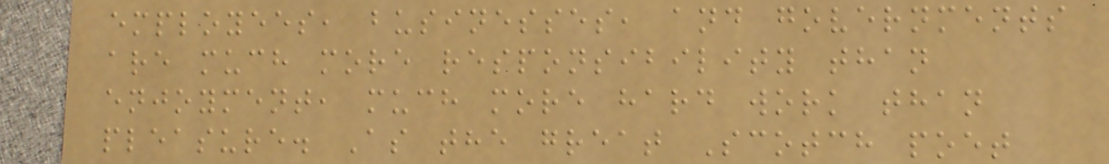employees, businesses, and governments
are much more responsibility than
enjoyment, much more hard work than
pleasure. As the great Scotch poet
